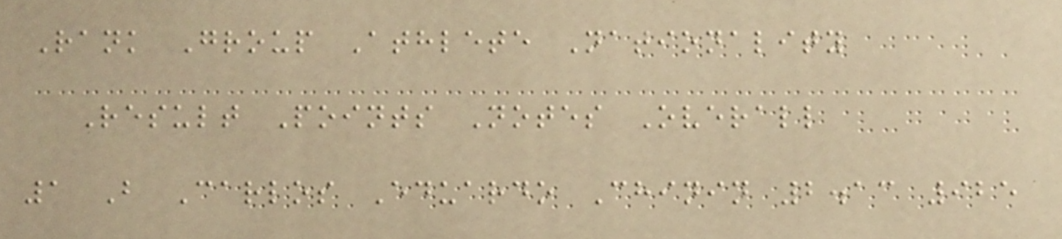Rank Group Athlete Nationality
Result Points Notes Overall
1 B Carlos Eduardo Chinin 2.13 925
